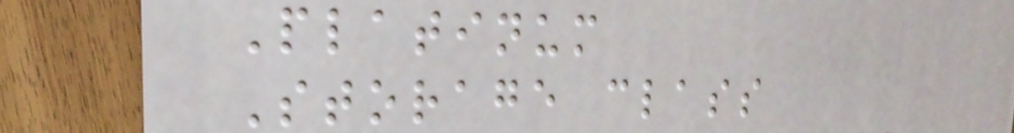Platinum
Storage class
